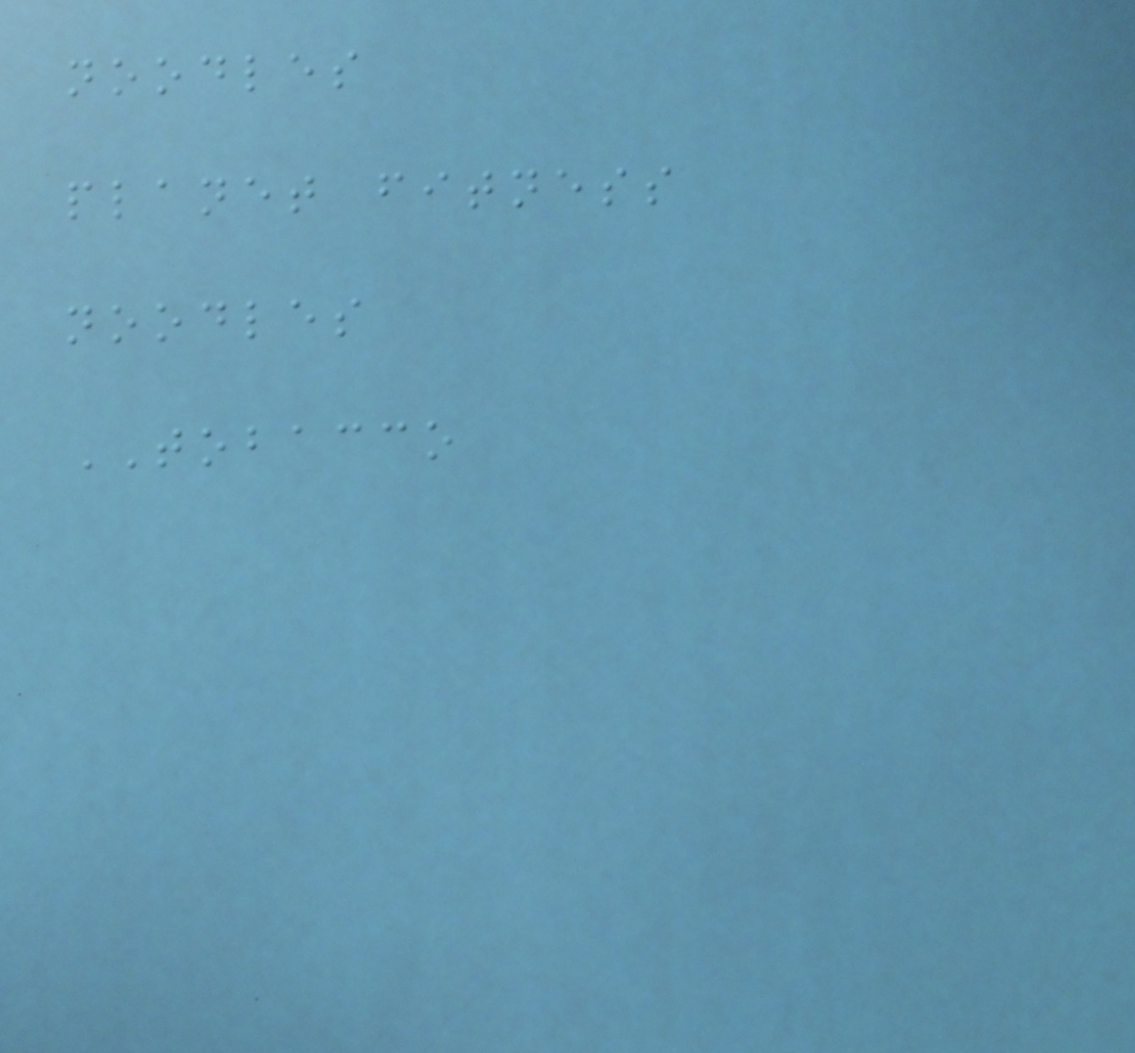noodles
planet fitness
noodles
TOBACCO
